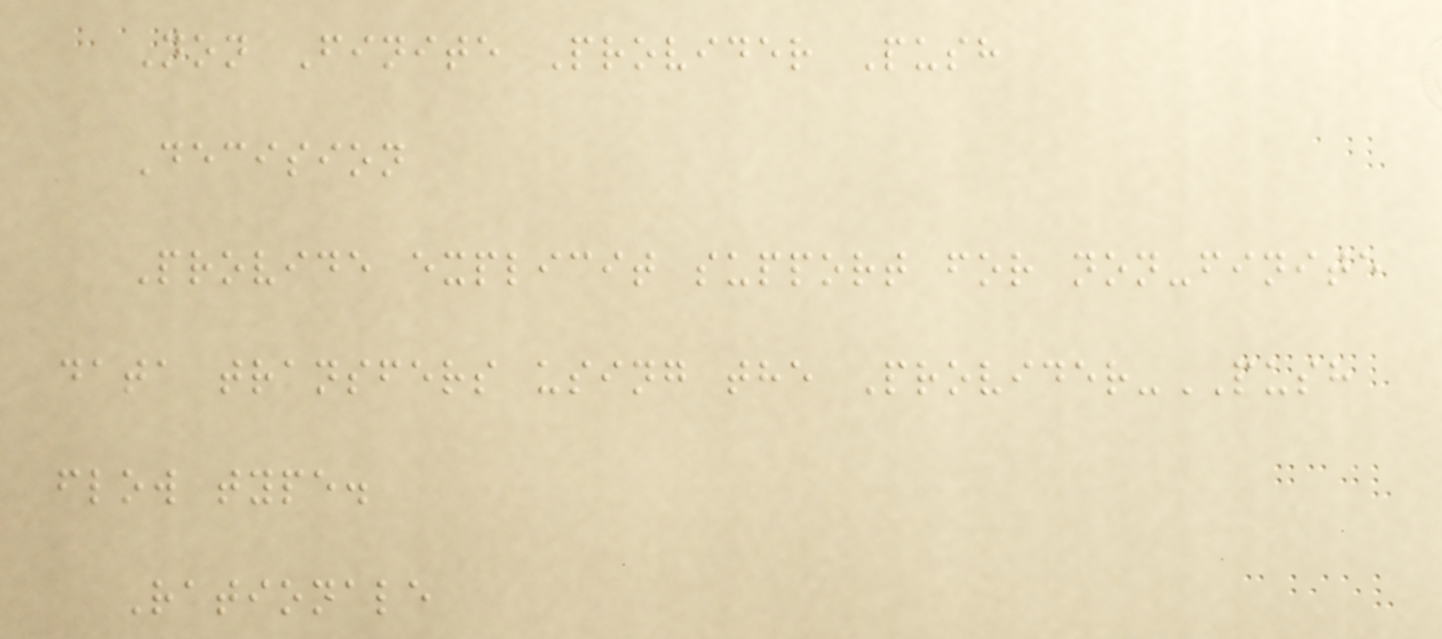Non Finite Provider Push
Decision
Provide explicit support for non-finite
data transfers using the Provider-PUSH
flow type.
Rationale
